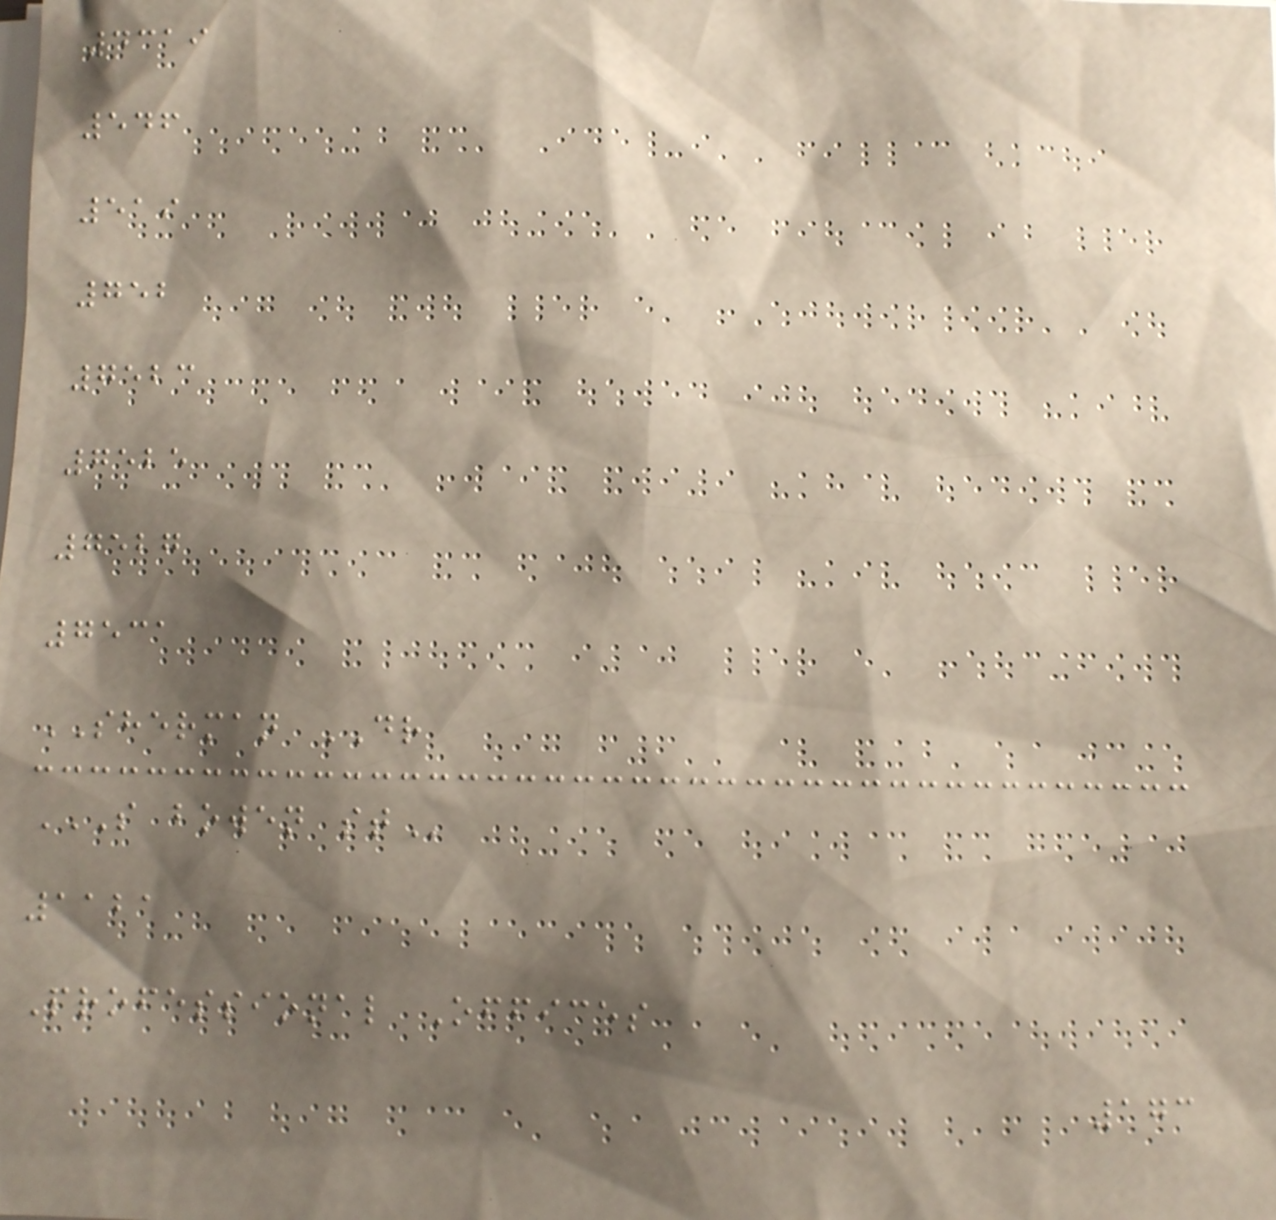4319
546
519
752
7523
7525
7527
7531
SHERMAN DR
S BOWEN ST
1121
Professional Offices
173
